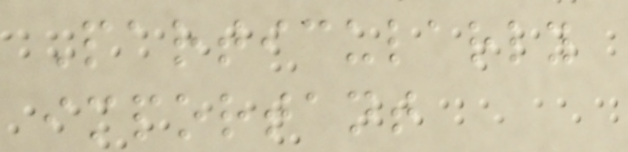Particularly
important
